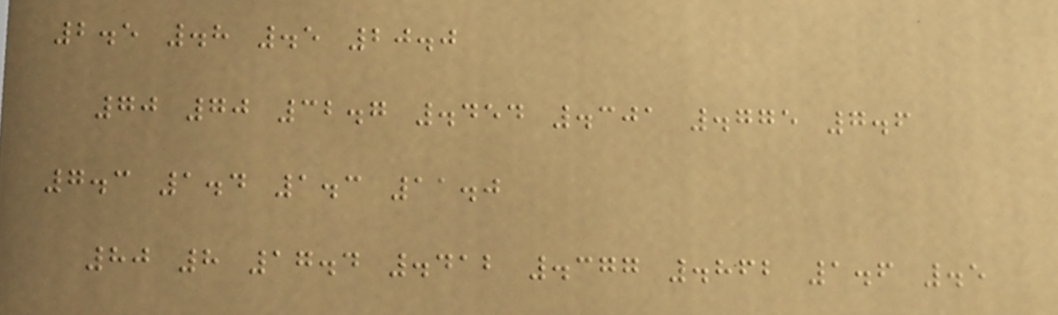2.5 .8 .5 20.0
70 70 32.7 .454 .301 .775 7.6
7.3 1.4 1.3 11.0
80 8 17.4 .412 .377 .862 1.6 .5
